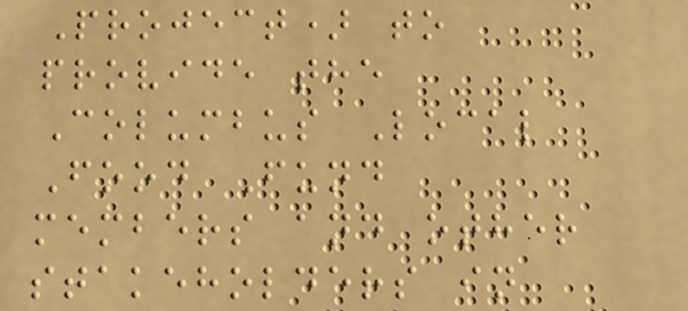Project) to
provide the
Columbus Local
Food Fund
members and other
stakeholders in
